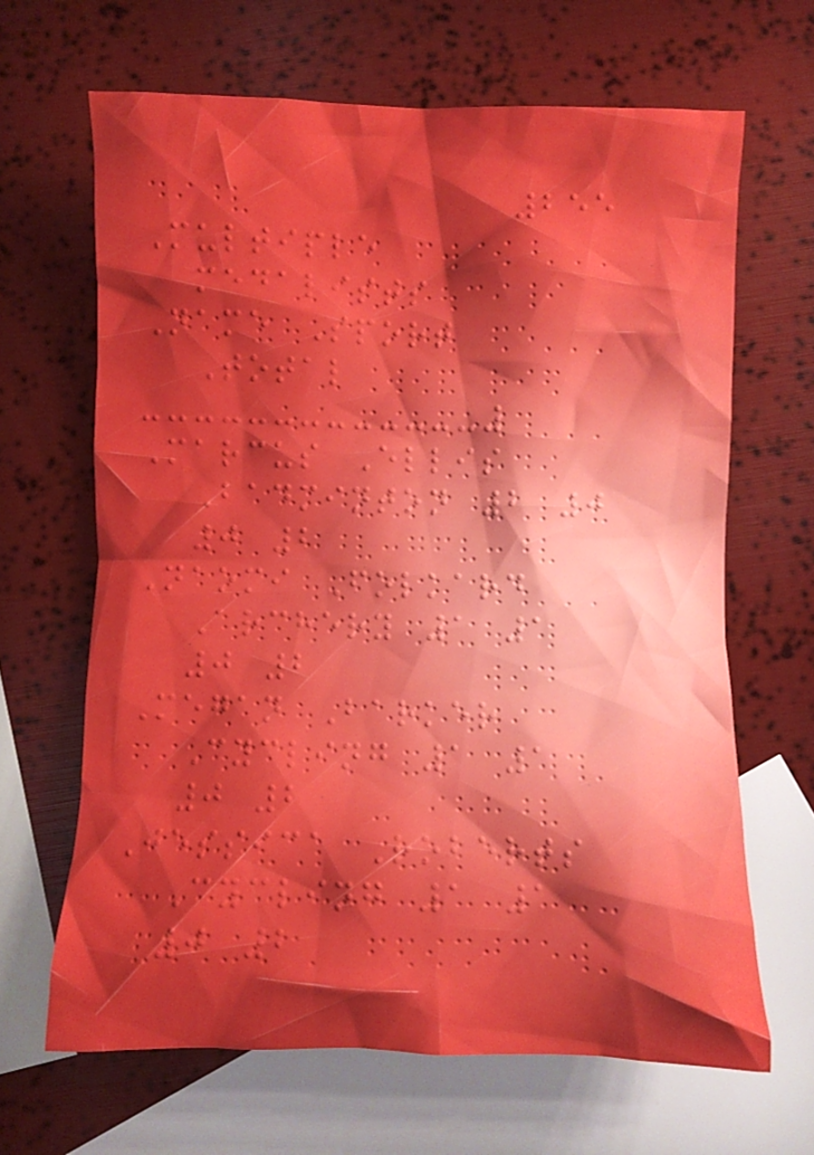255
Multiple
medalists
Name Sport
Total
Marcus Ellis
Badminton 2 0
0 2
Naomi Folkard
Archery 1 1
0 2
Megan Barker
Cycling 1 1
0 2
Jessica Roberts
Cycling 1 1
0 2
